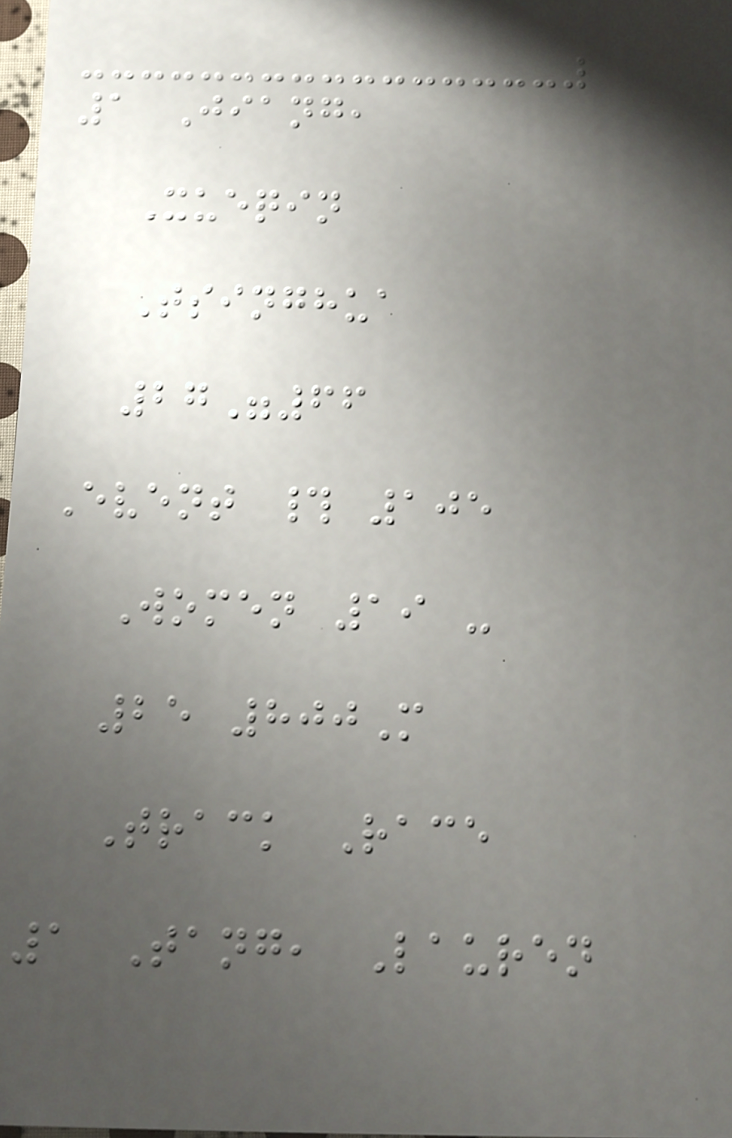1 Jiang,
Xueqin
Tsinghua
27"66
Event # 105
Women 19 -
25 800M
Track Race
1 Tang, Lauren
